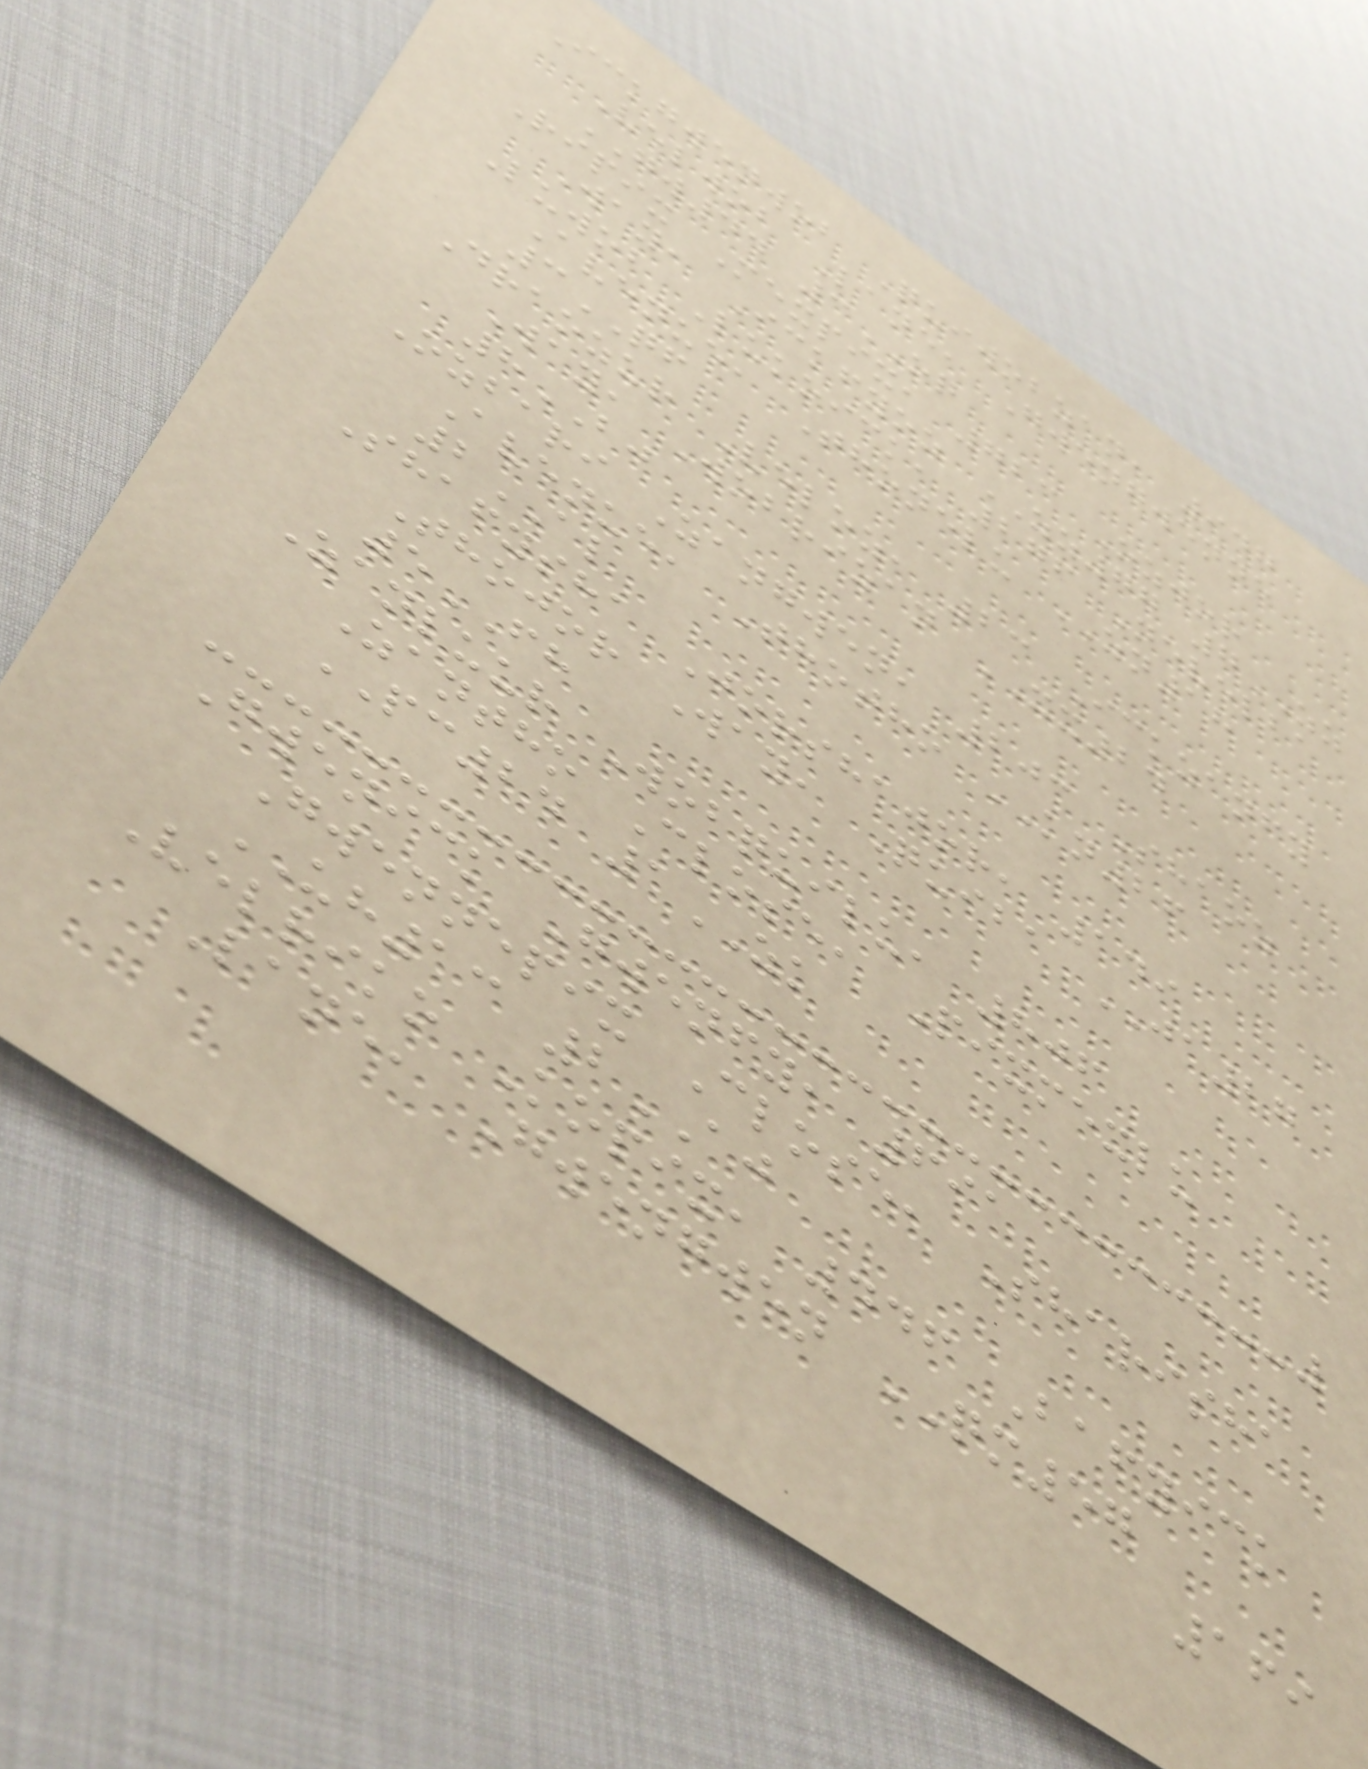Ickgwenwob Quiwobzan, 947
Velwob Lane, Gwengwenne
GW44 3OQ
Ripix Mexpix, 723 Ozjor
Way, Ickfyoz ZZ77 7ZZ
Luwob Lukoick, 276 Nevelba
Avenue, Thonelu ZN18
3QF
Draozur Veloz, 23 Ickzanfy
Way, Wobrizan XX24
8BJ
Ozbari Zangwen, 203 Shaoz
Avenue, Thotho KN26
2AL
Shafysha Jorshajor, 149
Thojor Way, Quiba JA27
5FH
Zanluur Wobquilu, 806
Zantho Close, Pixmexlu
PC24 1ZK
Gwenick Gwenfy, 691
Gwennepix Close, Sharisha
UH13 2AJ
Velriko Kopix, 446 Bafyick
Lane, Gwengwen QM57
169
